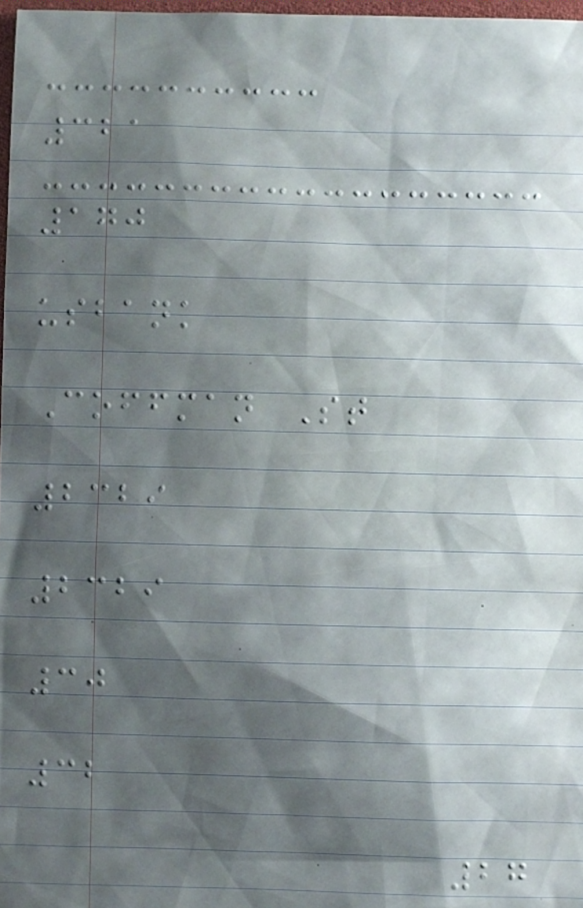321
170
usbank
Coffman St
2329
2329
30
32
27
